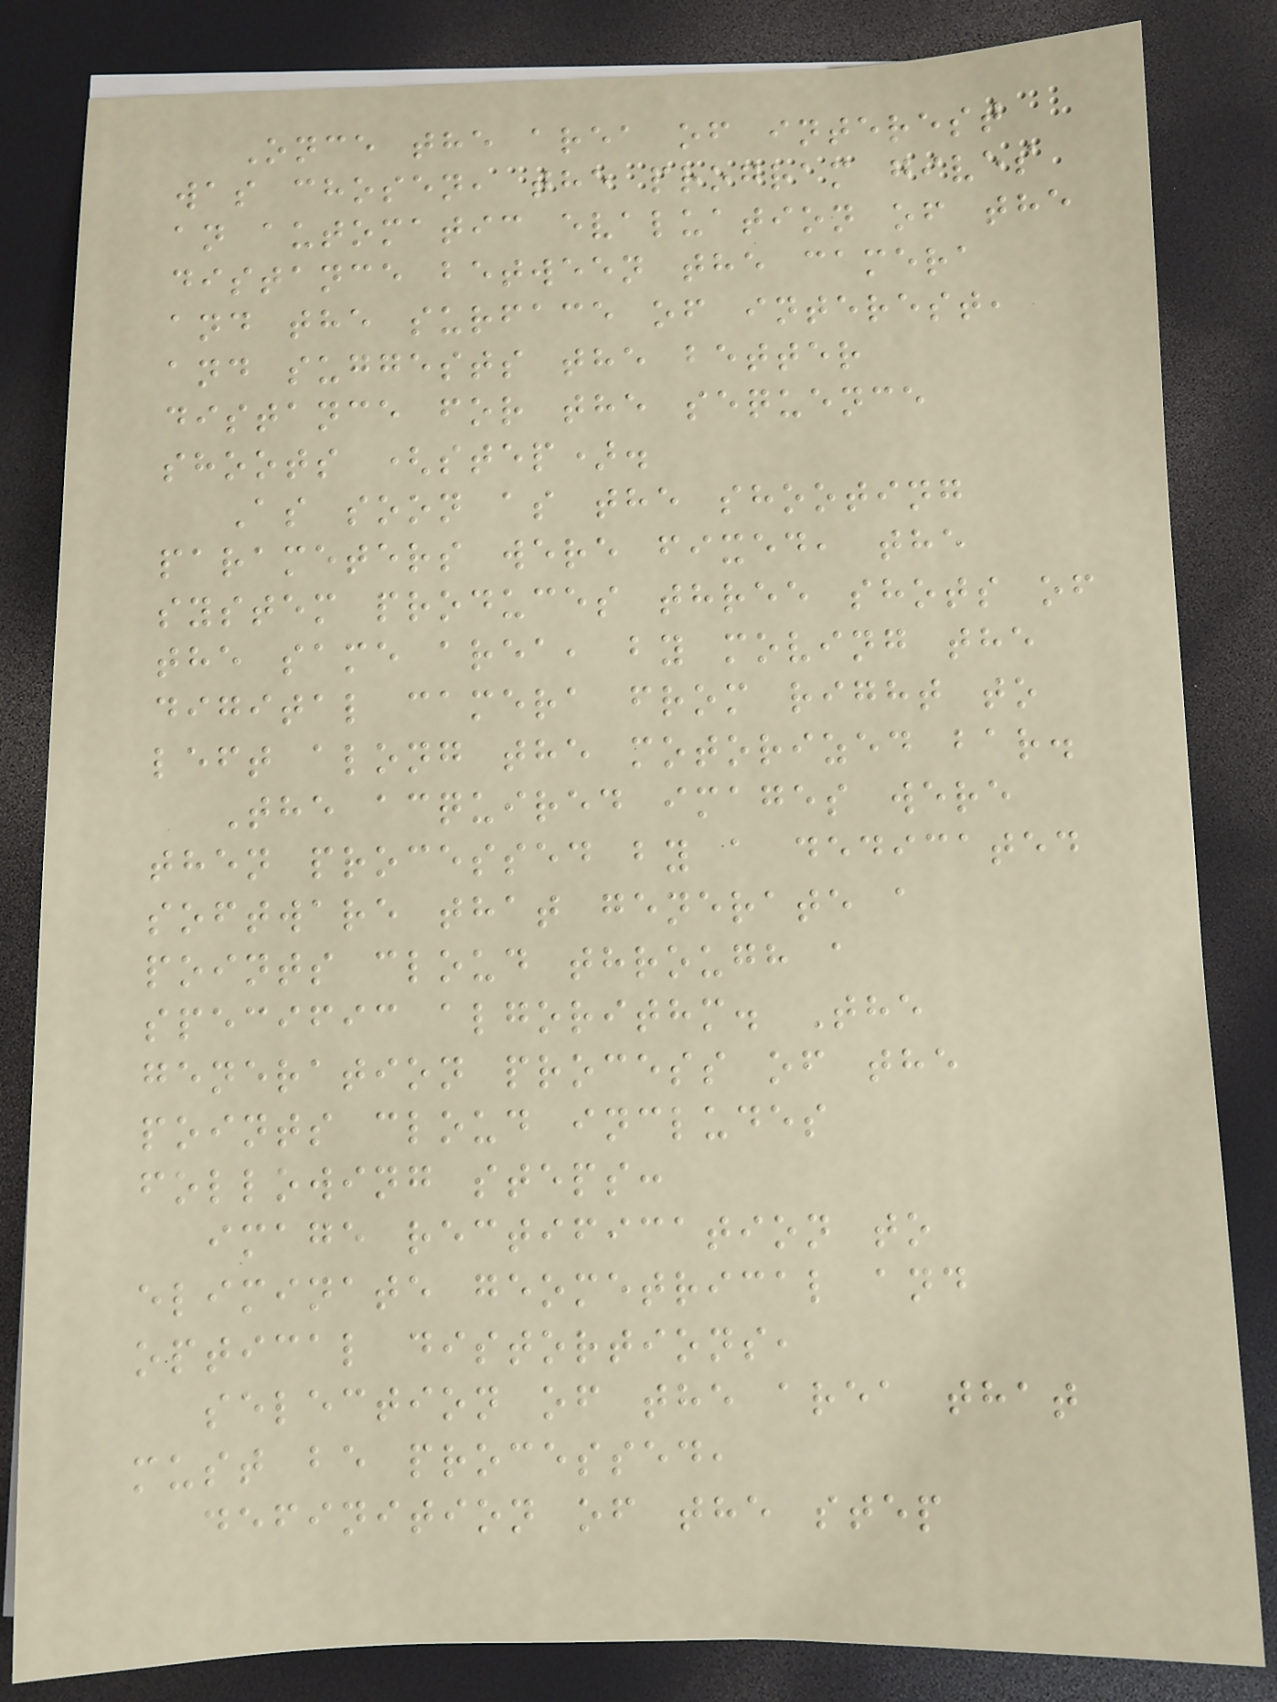Once the area of interest
was chosen, the program gives
an automatic evaluation of the
distance between the camera
and the surface of interest,
and suggests the better
distance for the sequence
shoots (step).
As soon as the shooting
parameters were fixed, the
system produces three shots of
the same area, by moving the
digital camera from right to
left along the motorized bar.
The acquired images were
then processed by a dedicated
software that generate a
points cloud through a
specific algorithm. The
generation process of the
points cloud includes
following steps:
image rectification to
eliminate geometrical and
optical distortions,
selection of the area that
must be processed,
definition of the step
